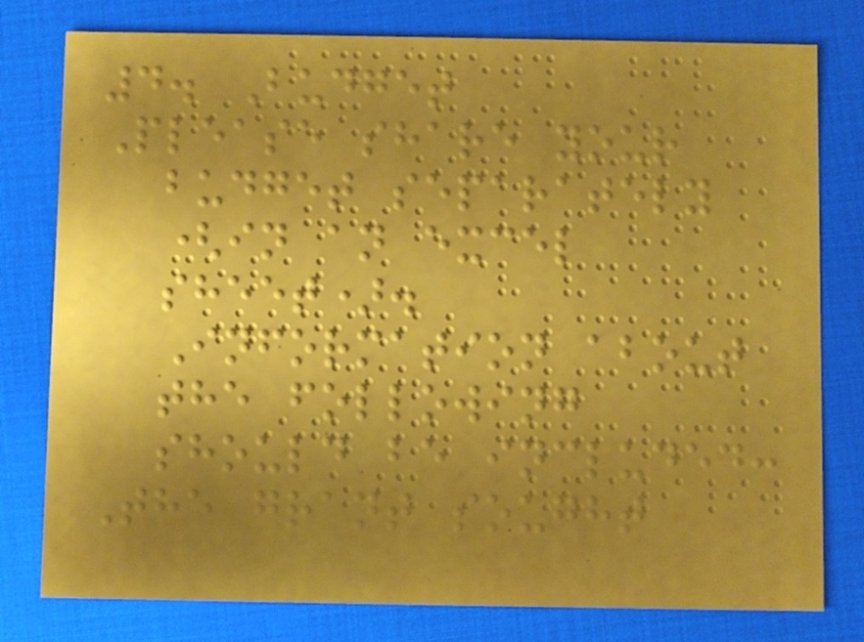4. Budget
Please share your
budget separately
(in an excel
sheet).
Information about
the following
should be included:
The grant sought
